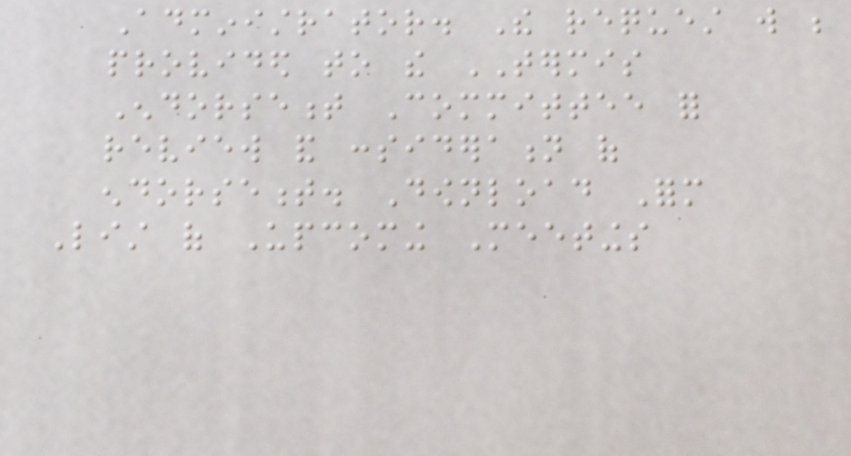Administrator. The request will be
provided to the TERMIS
Endorsement Committee for
review and consideration of
endorsement. Download Form
List of Upcoming Meetings
